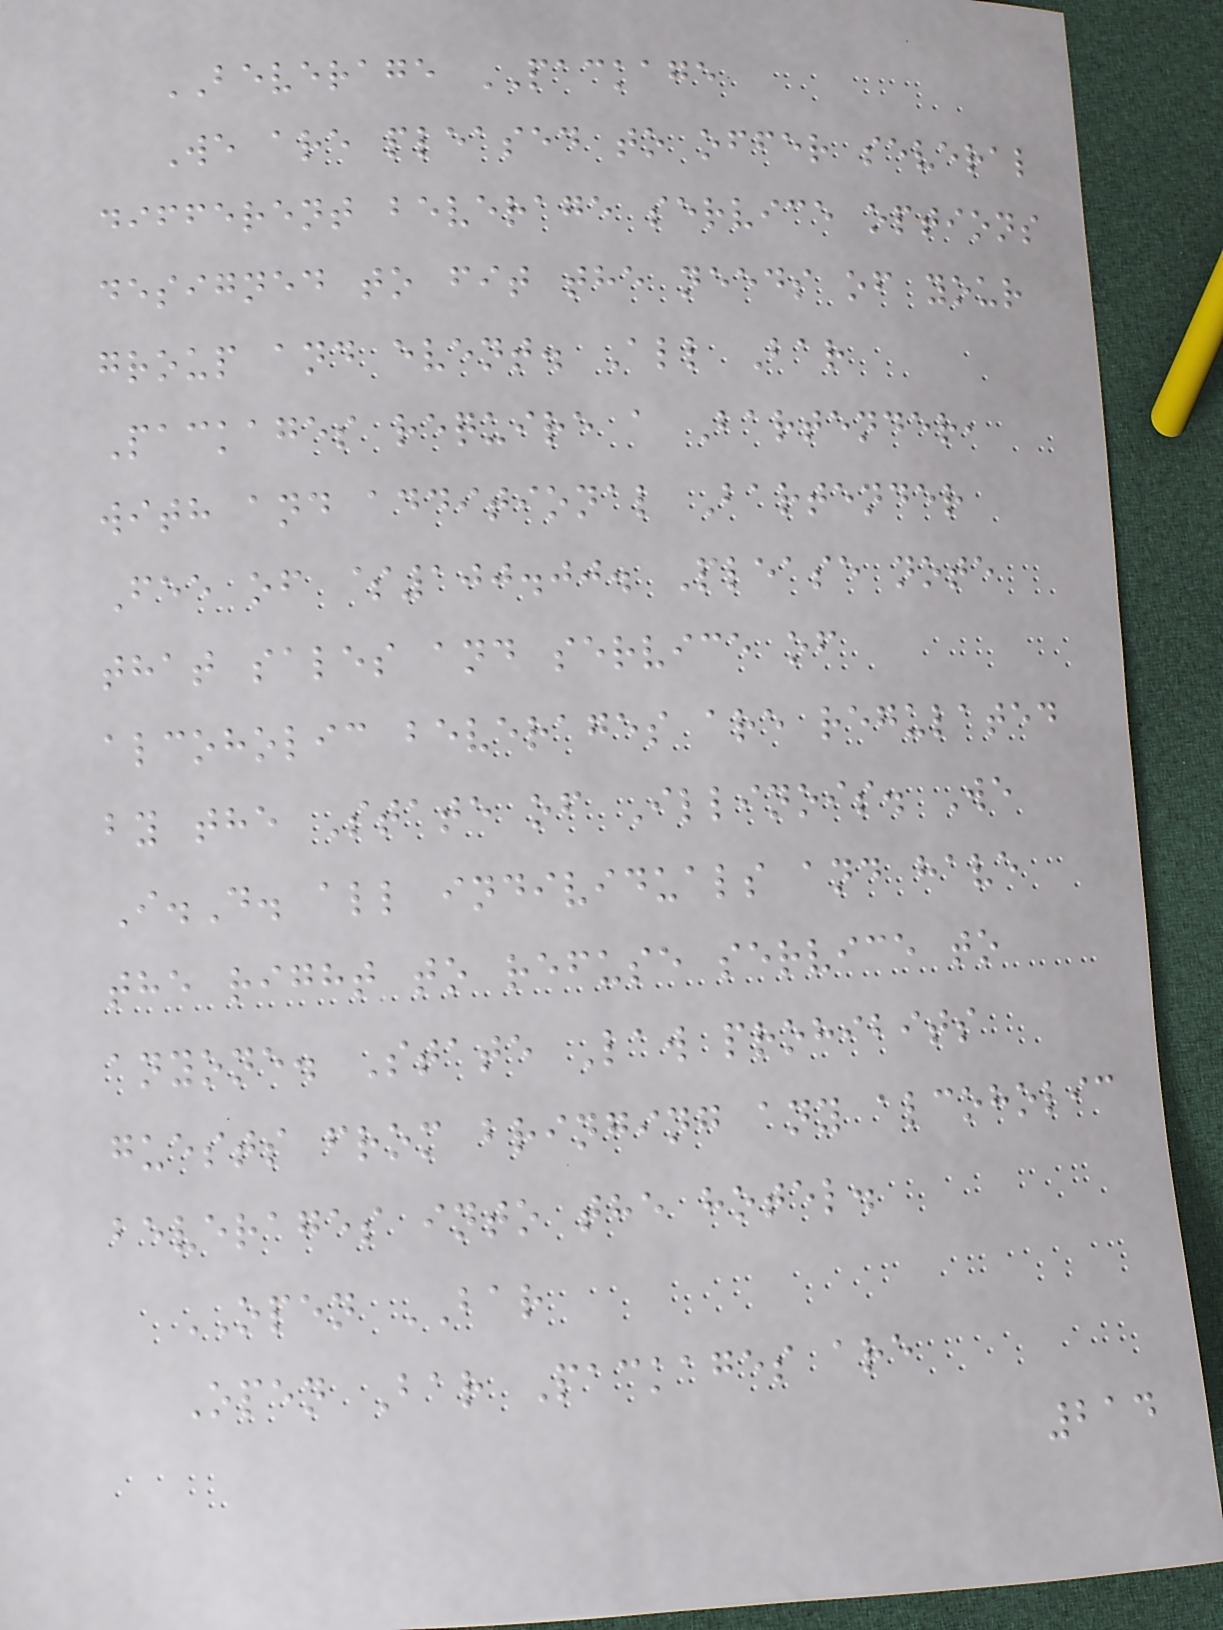BEVERAGE PACKAGE
We are pleased to offer several
different beverage service options
designed to fit the needs of your
group and event. All Bar
Packages require a Bartender,
with and additional Bartender
Fee of $100.00. Please note
that sales and service of
alcoholic beverages are regulated
by the State of Illinois. We
I.D. all individuals and have
the right to refuse service to
anyone. State Law prohibits
guests from bringing any alcoholic
beverages into the hotel.
OPEN BAR
Open Bar Packages are
214
